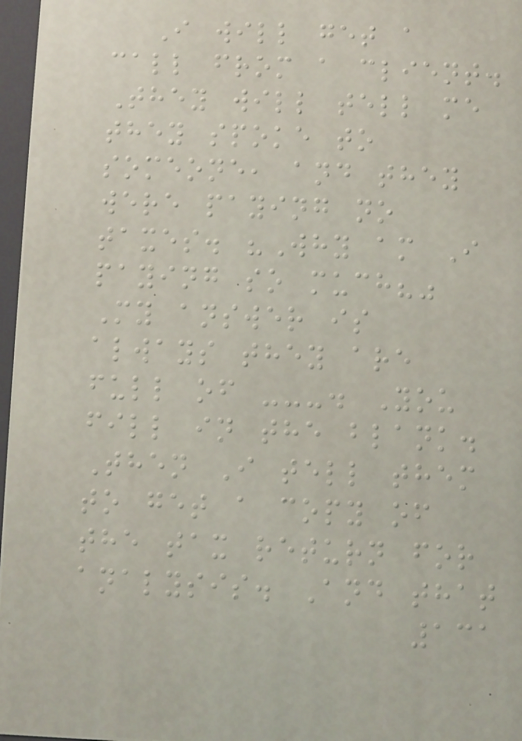I will get a
call from a client.
They will tell me
they spoke to
someone, and they
were paying no
taxes. "Why am I
paying so much?"
My answer is
always they are
full of ---. You
fill in the blank.
Then I tell them
to get a copy of
the tax return for
analysis. And that
131
